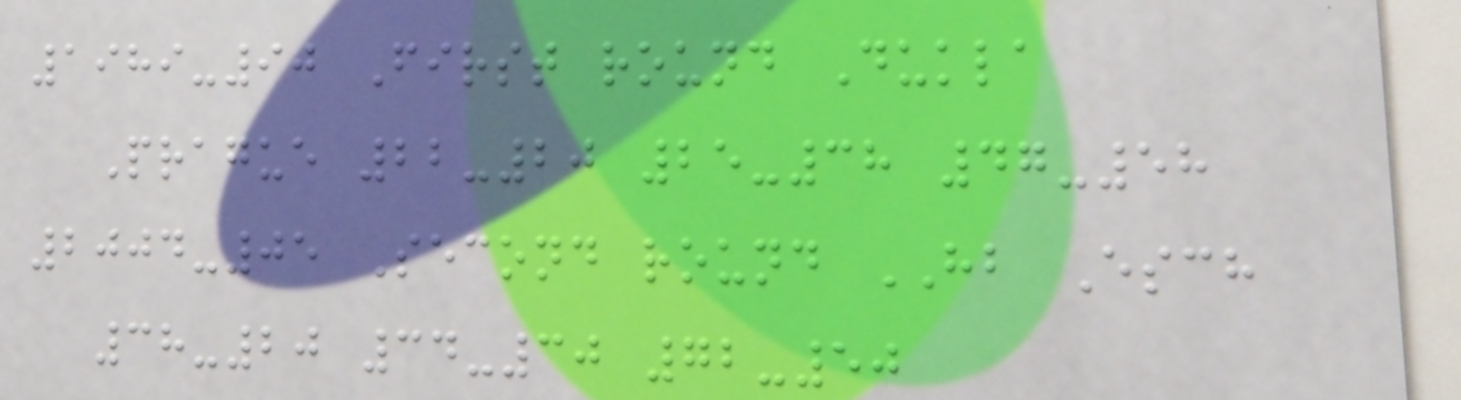1989-90 First round Dukla
Prague 22-20 25-38 47-58
2004-05 Second round HB Esch
38-20 34-30 72-50
